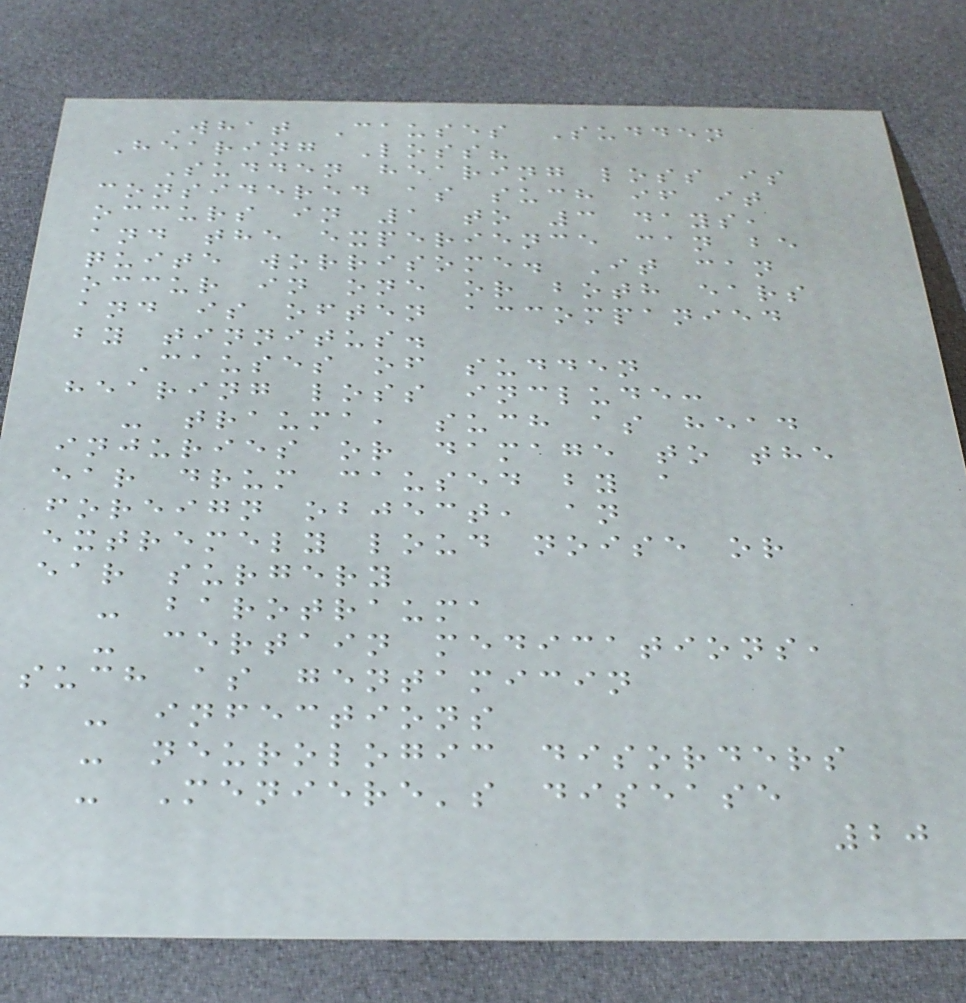What Causes Sudden
Hearing Loss?
Sudden hearing loss is
considered as such if it
occurs in 1 to 3 days,
and the experience can be
quite worrisome. It can
occur in one or both ears
and is often accompanied
by tinnitus.
Causes of sudden
hearing loss include:
- trauma, such as head
injuries or damage to the
ear drum caused by a
foreign object, an
extremely loud noise or
ear surgery
- barotrauma
- certain medications,
such as gentamicin
- infections
- neurologic disorders
- Meniere's disease
20
